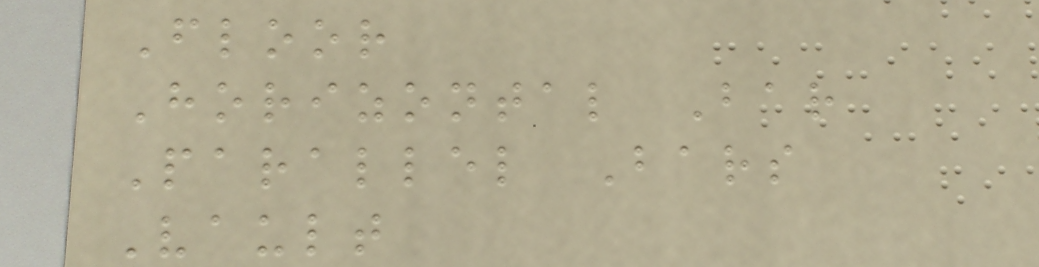Floor
Horizontal Bar
Parallel Bars
Vault
